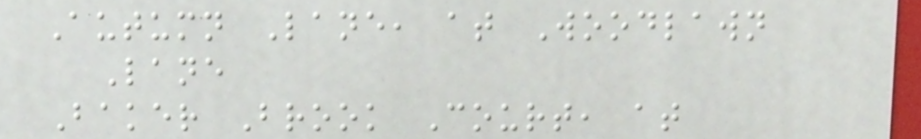Autumn Lane, at Woodlawn
Lane
Baker Brook Court, at
